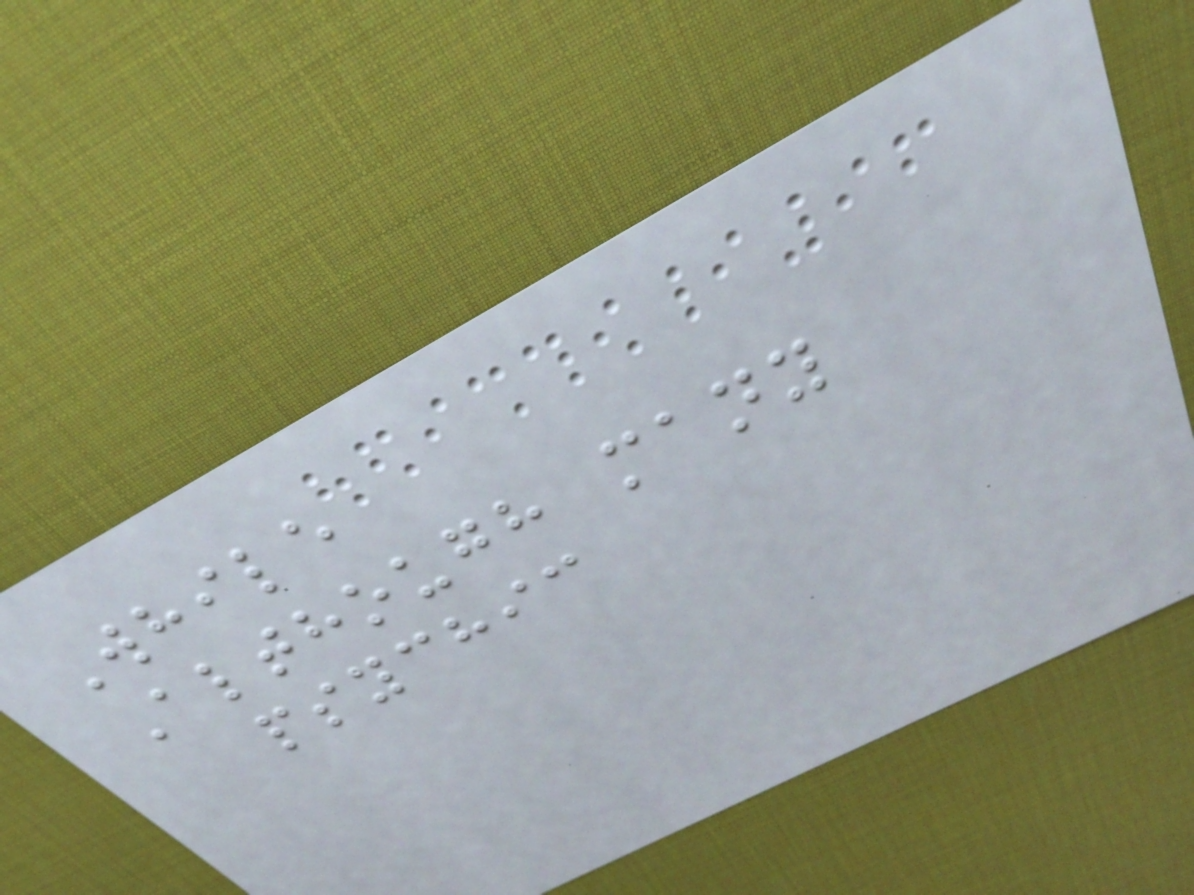While
Although many
psychic
